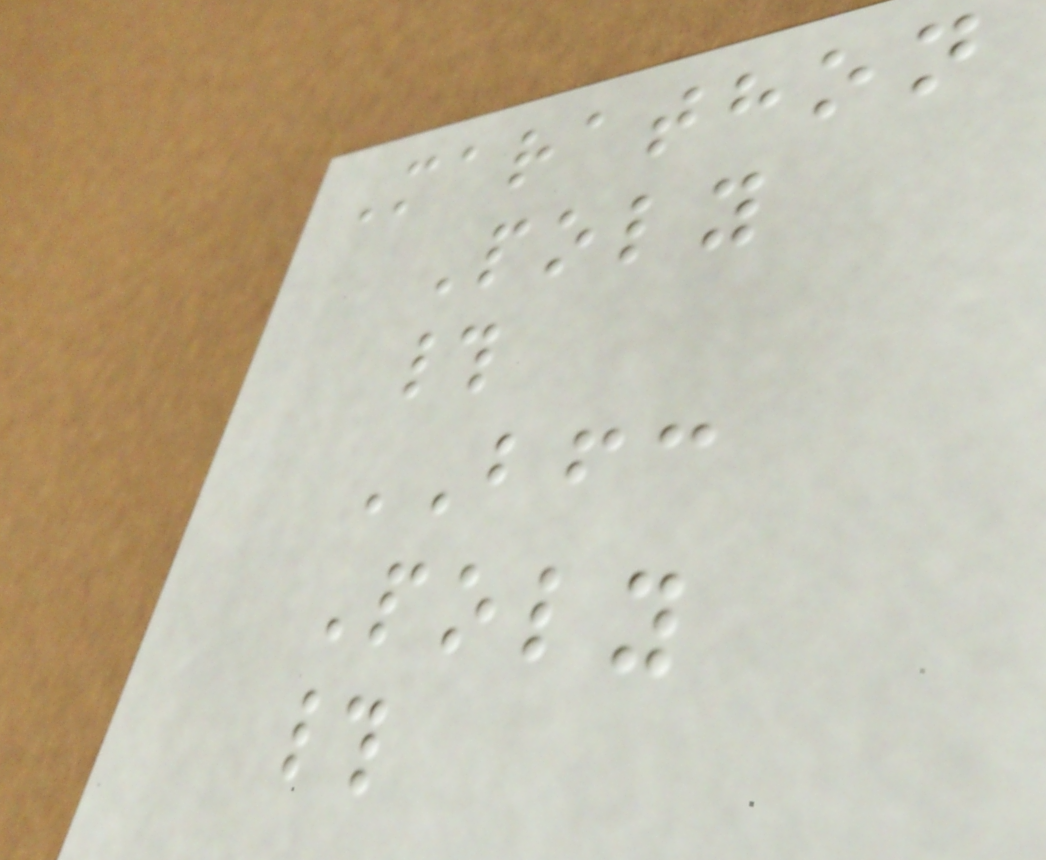Marathon
Poly
#
BFC
Poly
#
